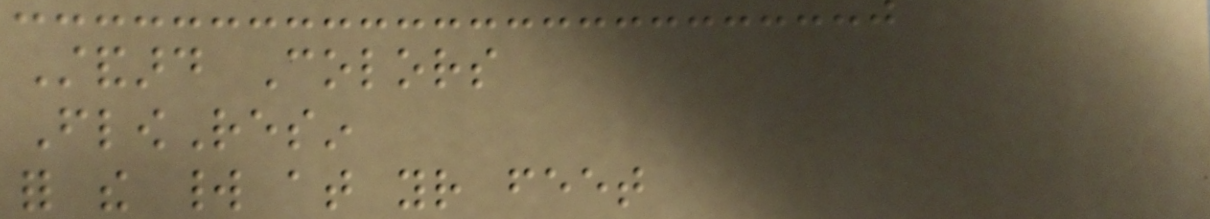Standard Colors
FlowResin
for the world at your feet
